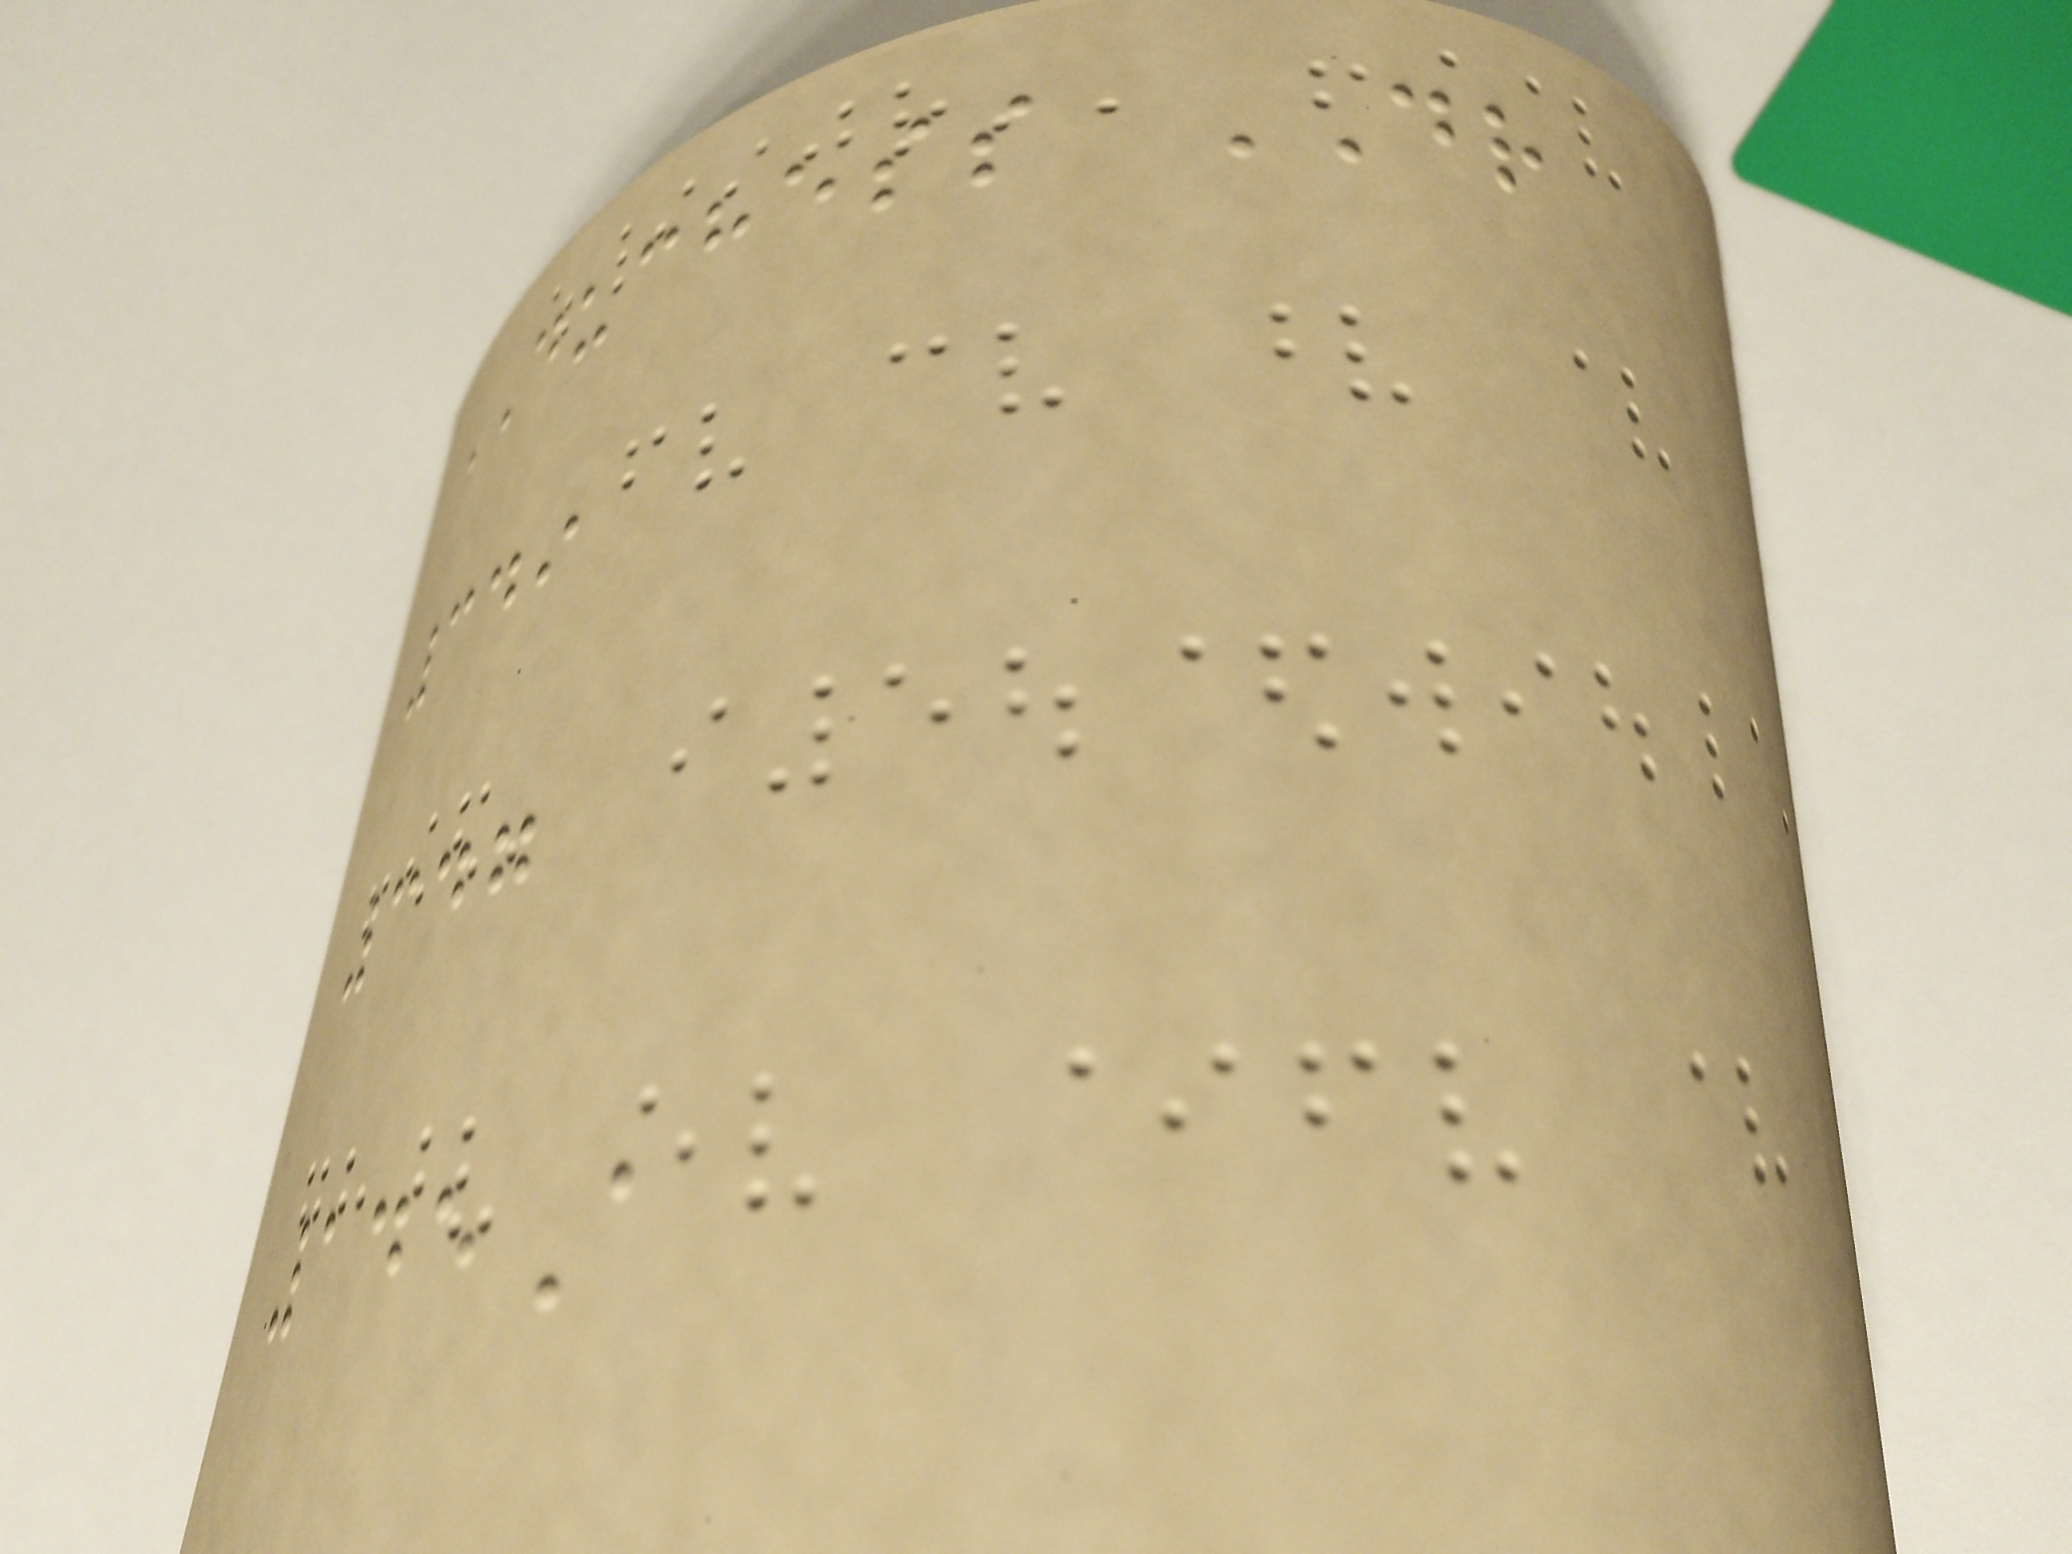DUCHESS DR
349
347
145A
